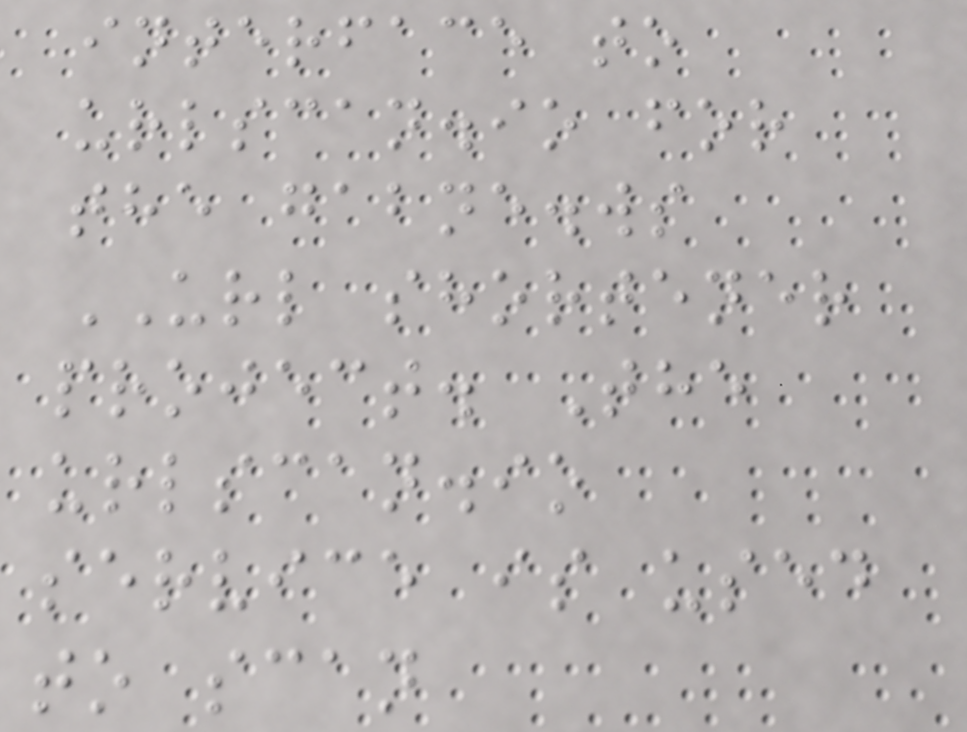interface to
urlscan.io for
the gabne.ws
URL shortener
project. The
urlscan.io
service is used
to scan
